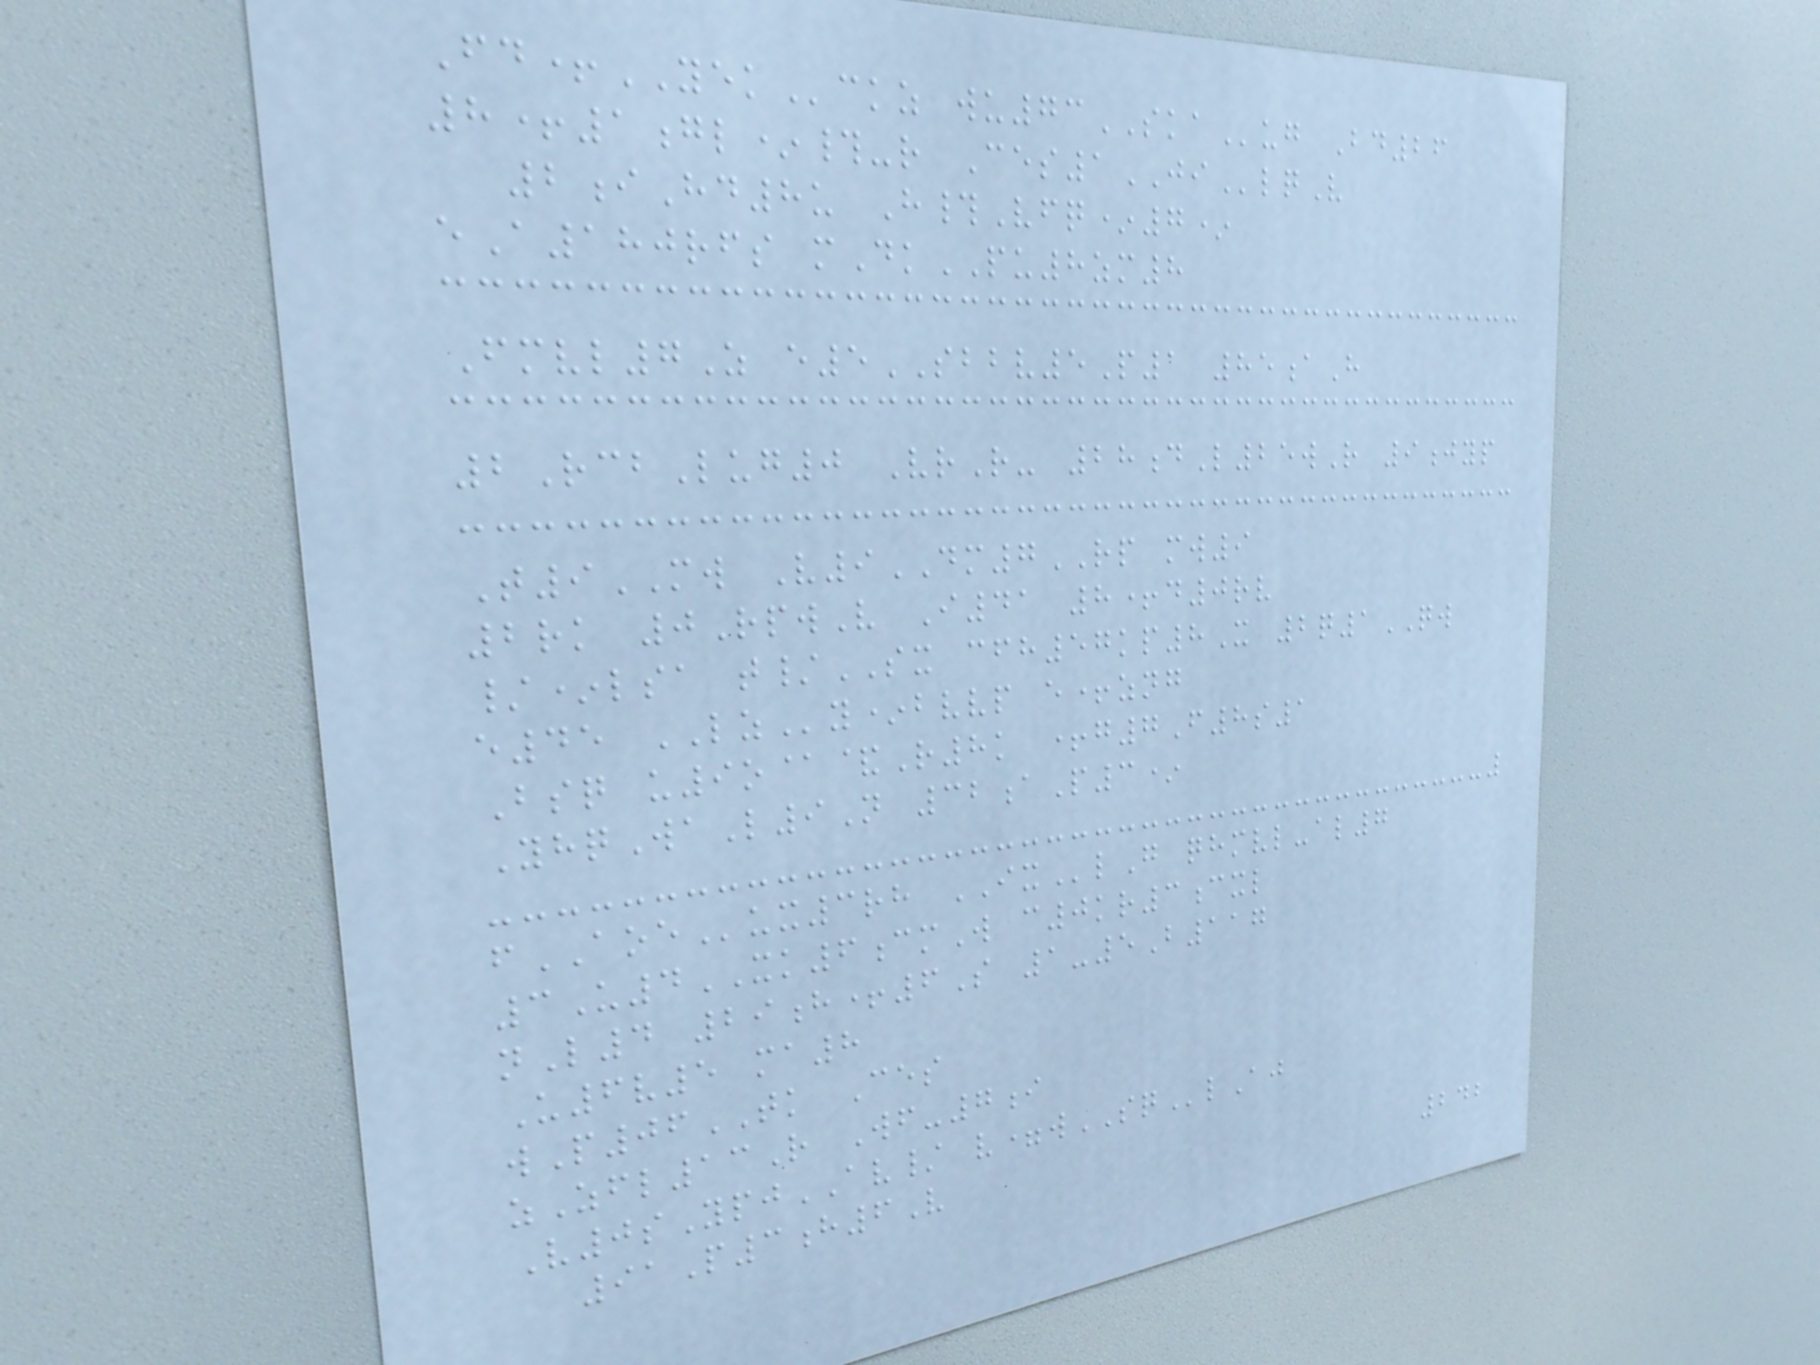Fd+YEKckz wu73SKAug Bd26
8+1gl*#-r Ces1JIlqV
2iHd8u H#Vfq*7*
eA180rfs mDkPU8zm8
Fmvl7Z e5SBBV5P1 85aH
2RcbLug0 VrR- 28dL25wR 9jyp
T9MW V9DM7RP mw9
2rk 0RpwV I41 8+d0rv
/*lsa t/SX cfh57kp8X 2q1QW
e45 LZy*bvvp e+zng
Bsq u9o@&R8k +g7F8s1
YhqWaL9N 32aP3*
fAOEux3rh IXlG qhmvl-al7
3U4XK6cmW c0kr3cxl
nL4 29h+6S 1-5B117
U6v5 ma8
wP06TK Ces
zZfl13R Wf-7i
V0sYpjAV/ v=wSQlAj
91P3h6V
242
